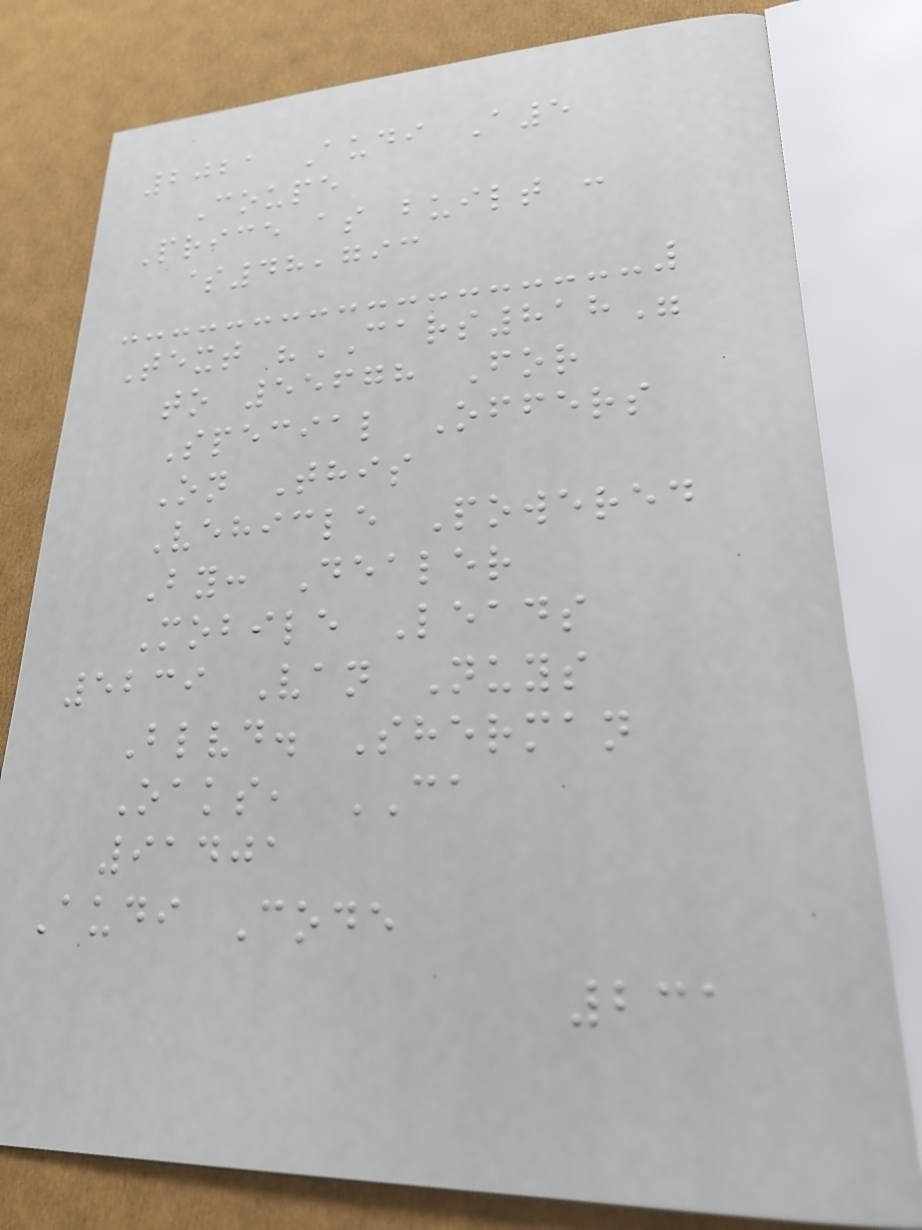2021 Audi A5
Coupe
Price as built :
$48,793
Text "CARS818"
to 55678 For
Special Offers
On This
Vehicle Powered
By: Dealer
Mobile Leads
5239 Van Nuys
Blvd. Sherman
Oaks, CA
91401
Audi Code
231
